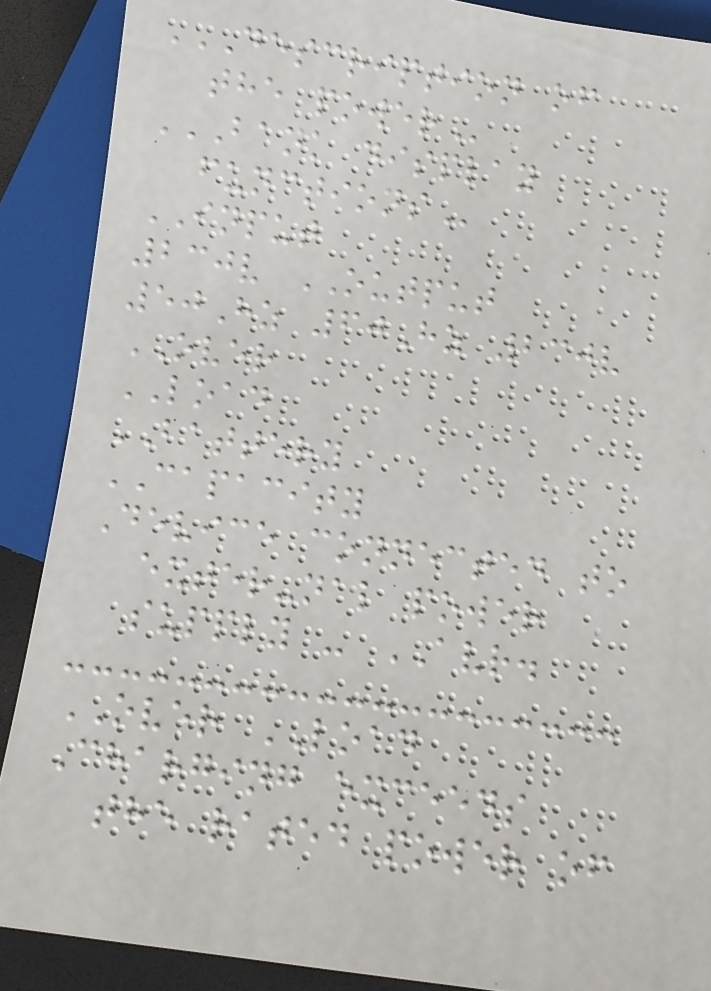DESCRIPTION OF
THE POWER
BANK DISPLAY
FUNCTIONS
INPUT
230v OUTPUT
50Hz 60Hz 230v
OVER
LOAD
BATTERY
CAPACITY
Device connected to
exter-nal power
supply - AVR.
OVER LOAD
Charging exceeds
the rated power of
